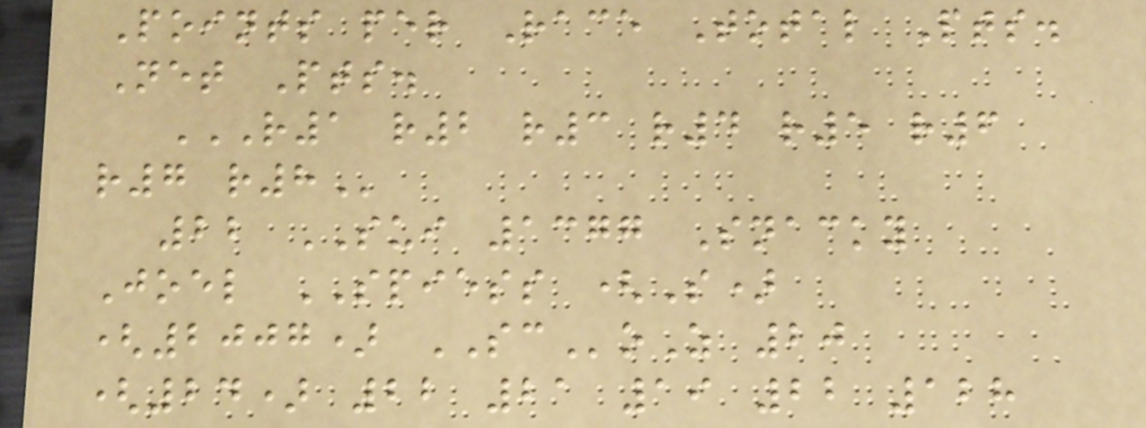Points per Race Total Pts.
Net Pts.
R1 R2 R3 R4 R5 R6
R7 R8
22 SUI 1377 Snacky
Joel SPIESS (S)
(2007) SCoZ 20
(24) 22 21 19 22 128
